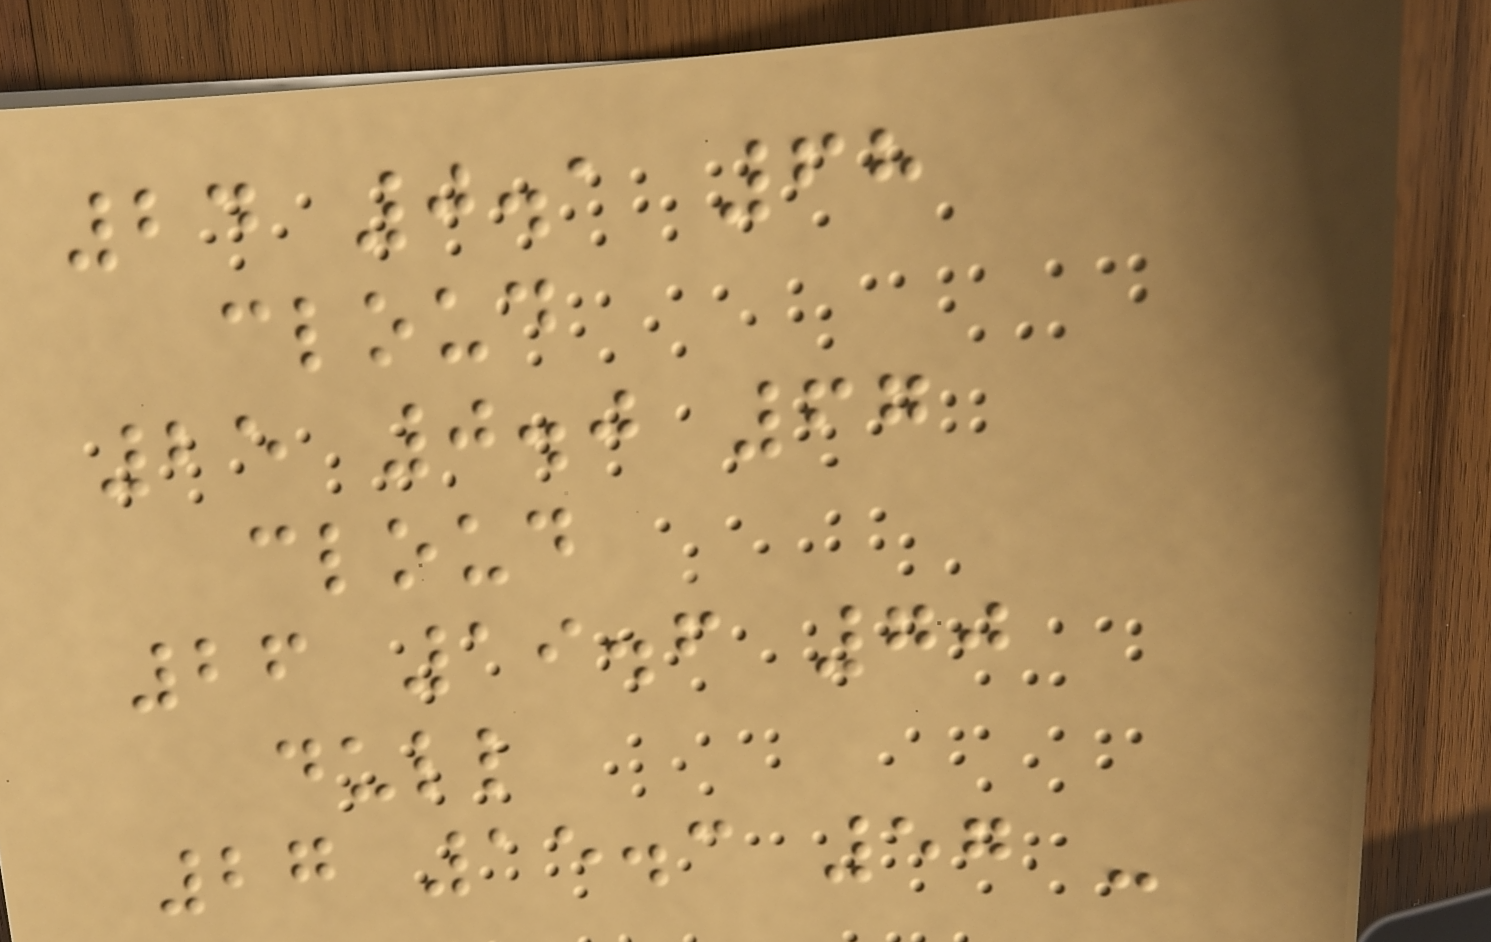24 0.1 68
cloud
25 0.0 67
cloud
26 19.6 70
dull
27 15.3 57 -
